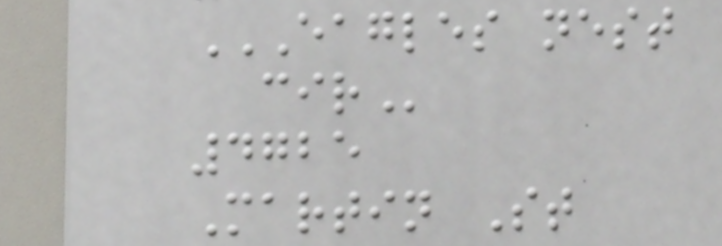EAGLES NEST
CIR
4725
Martin St
